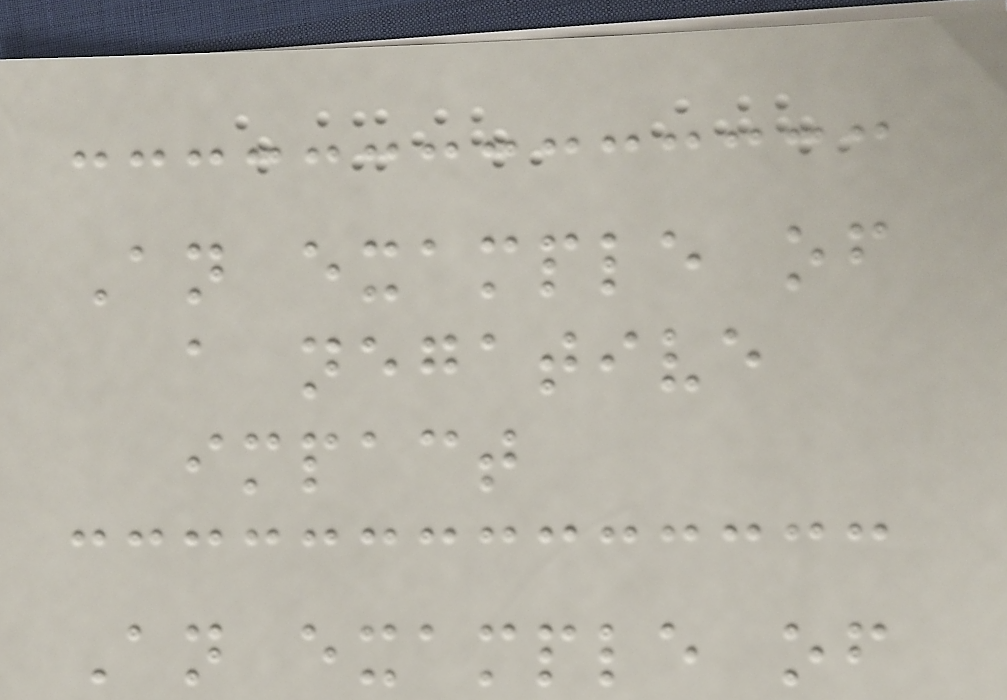An example of
a negative
impact
An example of
